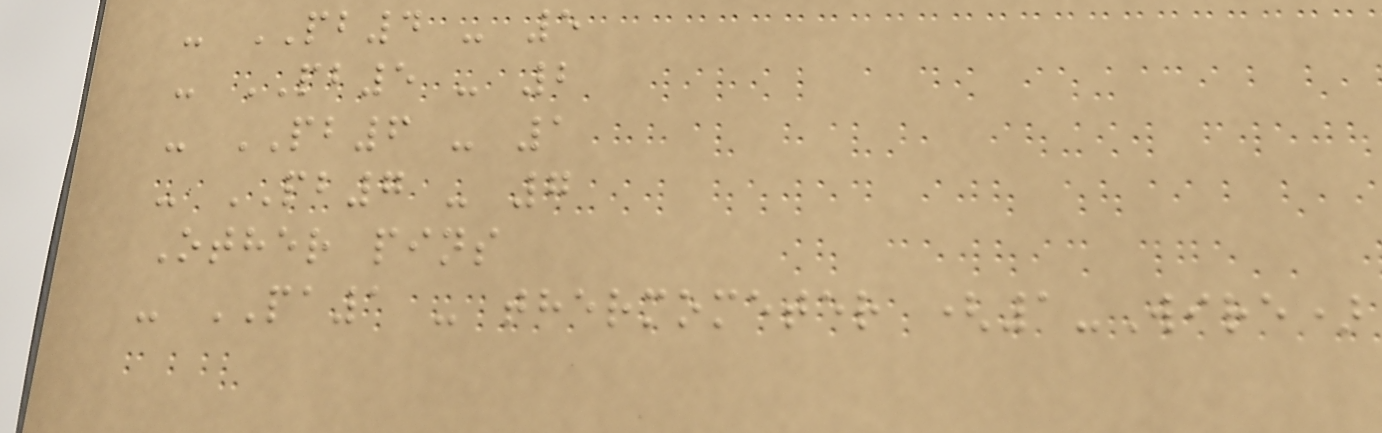- PB4 - 5
- PB5 - 2
- PB6 - 1
- PB7 - 7
Other pins
- PA1 - thermometer (1-Wire)
